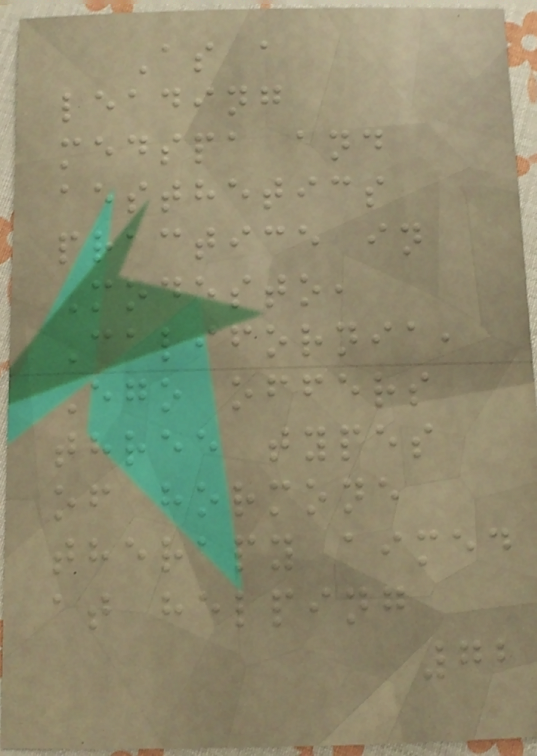As a
leading
medspa and
aesthetics
practice in
Modesto,
California,
Ego offers
three types
of hormone
therapy aimed
at helping
72
